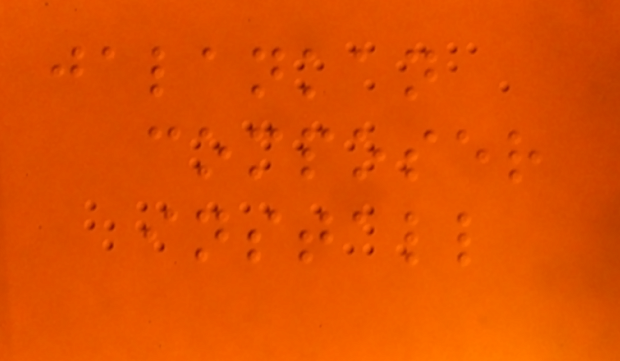jalankan
composer
install
